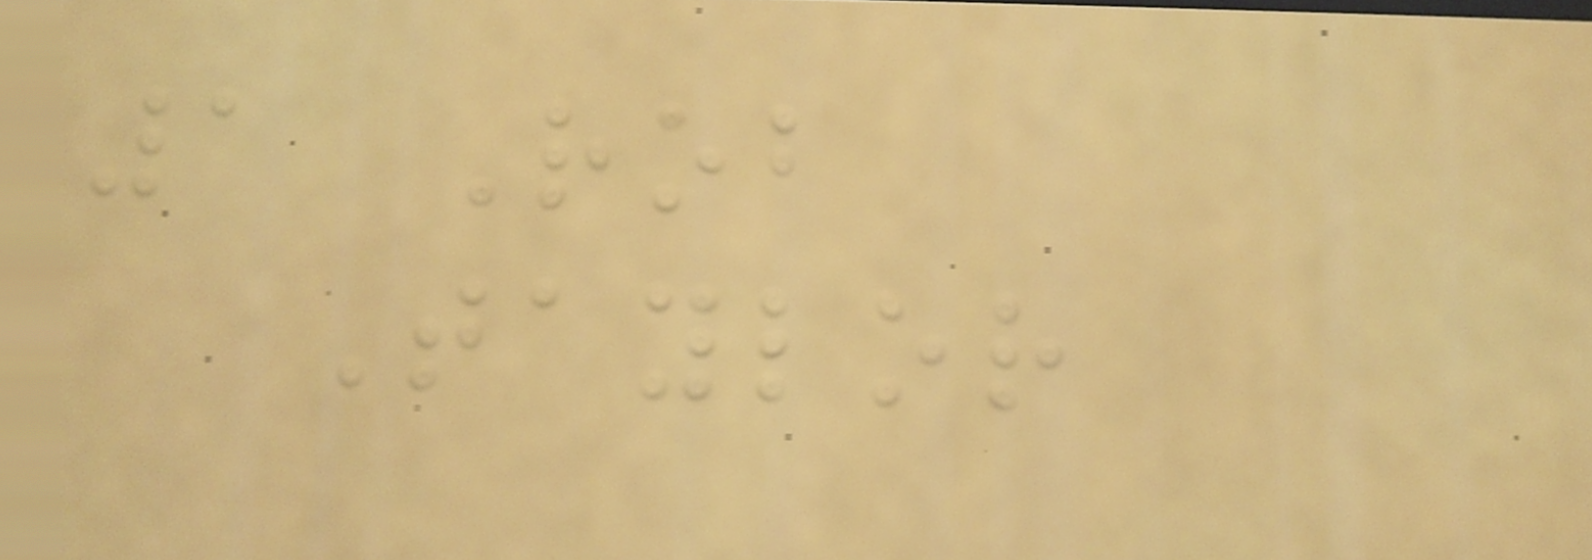1 Rob
Taylor
